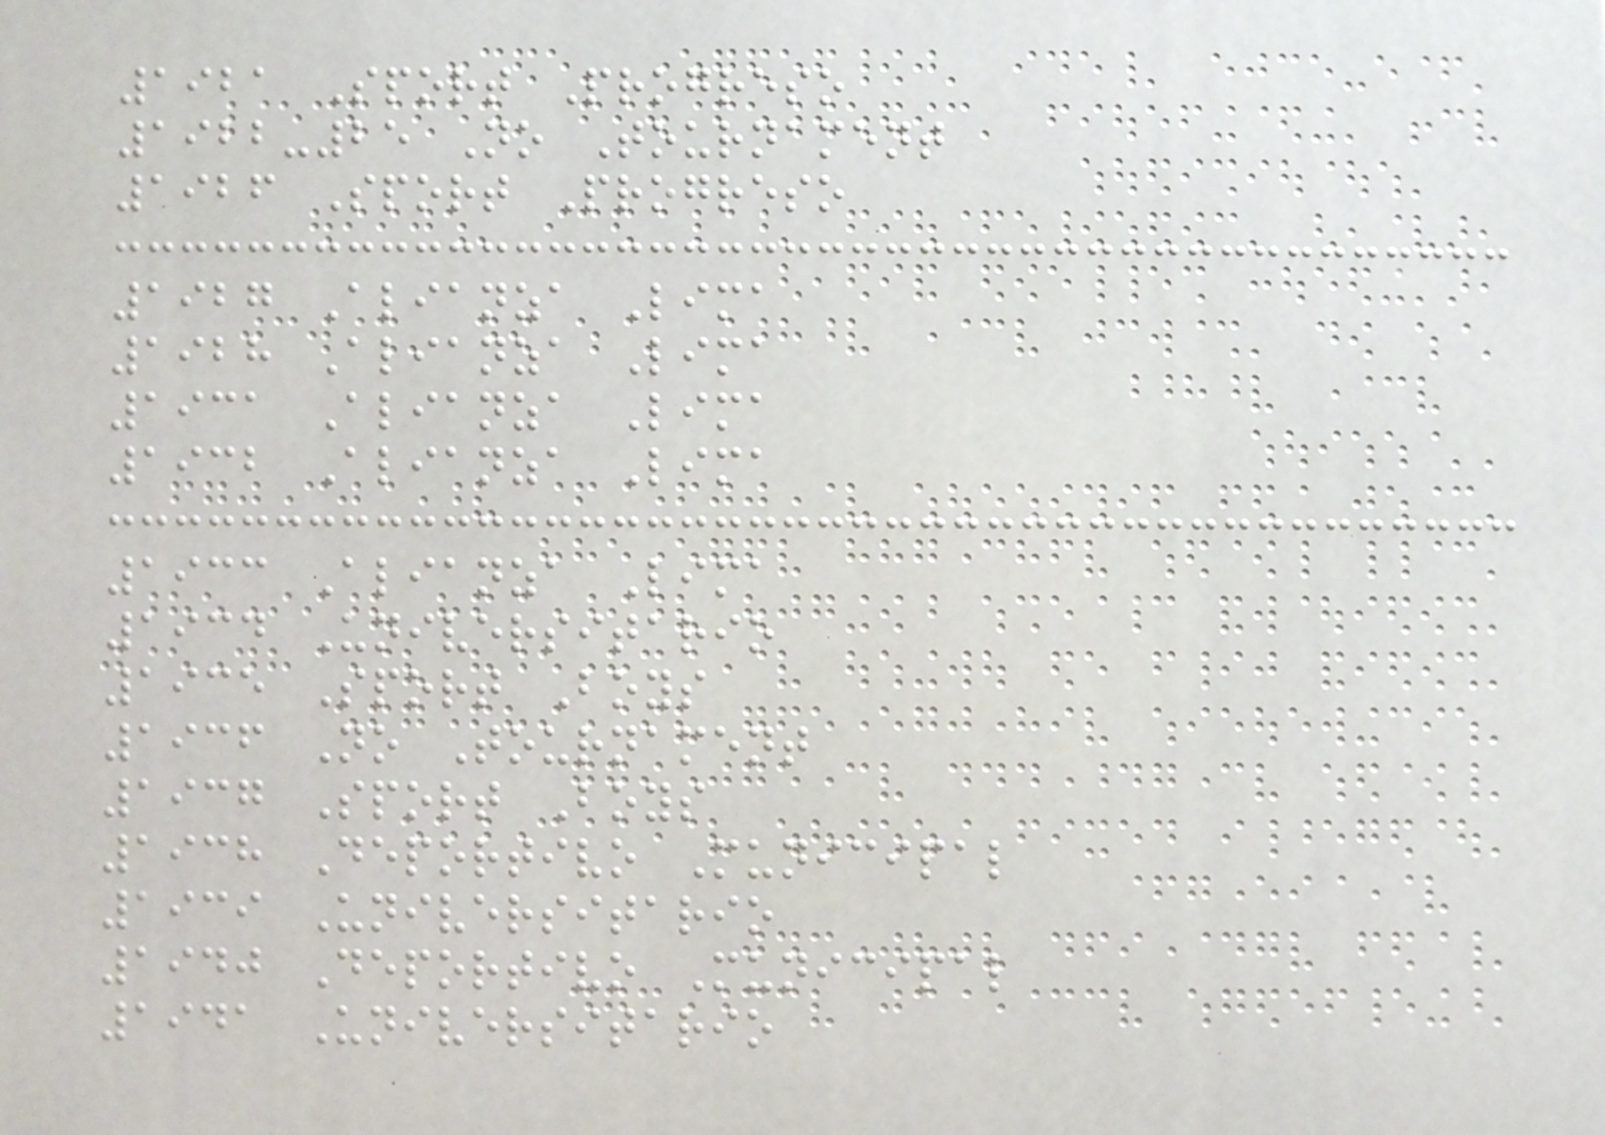1921 Sport Progreso
1922-25 No Tournament
1926 Sport Progreso
1927 Alianza Lima
1928 Alianza Lima
1931 Alianza Lima
1932 Alianza Lima
1933 Alianza Lima
1934 Universitario
1935 Sport Boys
1936 No Tournament
1937 Sport Boys
1938 Deportivo Municipal
1939 Universitario
1940 Deportivo Municipal
1941 Universitario
